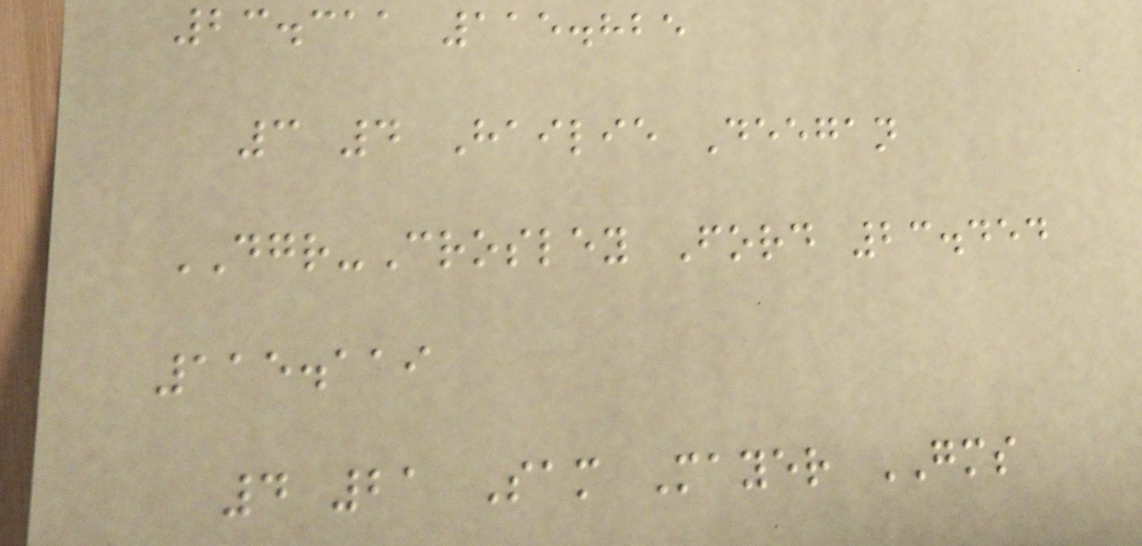23.311 115.825
3 4 Hailie Deegan
DGR-Crosley Ford 23.454
115.119
4 21 Sam Mayer GMS
